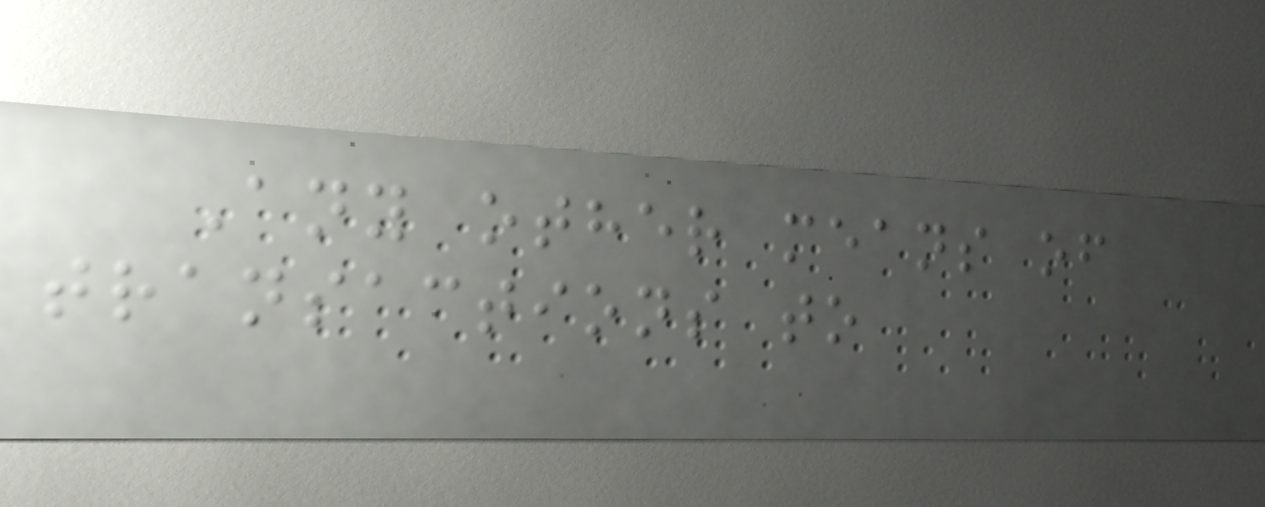Any other means of
transactions to
